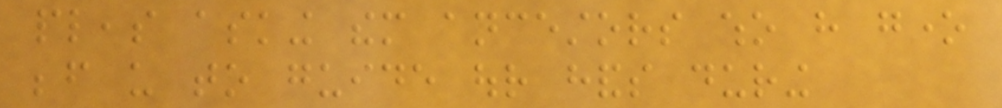pleas asking them ancestors who have gone
before us to guide our hands during
